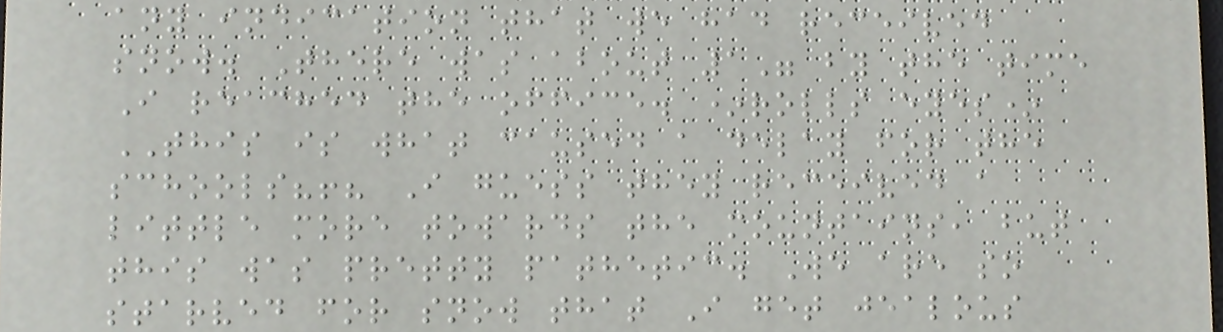any indication that we had received
snow. There was about 1" by the time
I reached the office. *rolls eyes*
THIS is what caused a delay for the
schools?!? I guess they received a
little more towards the mountains, but
this was pretty pathetic. We are so
starved for snow that I get jealous
